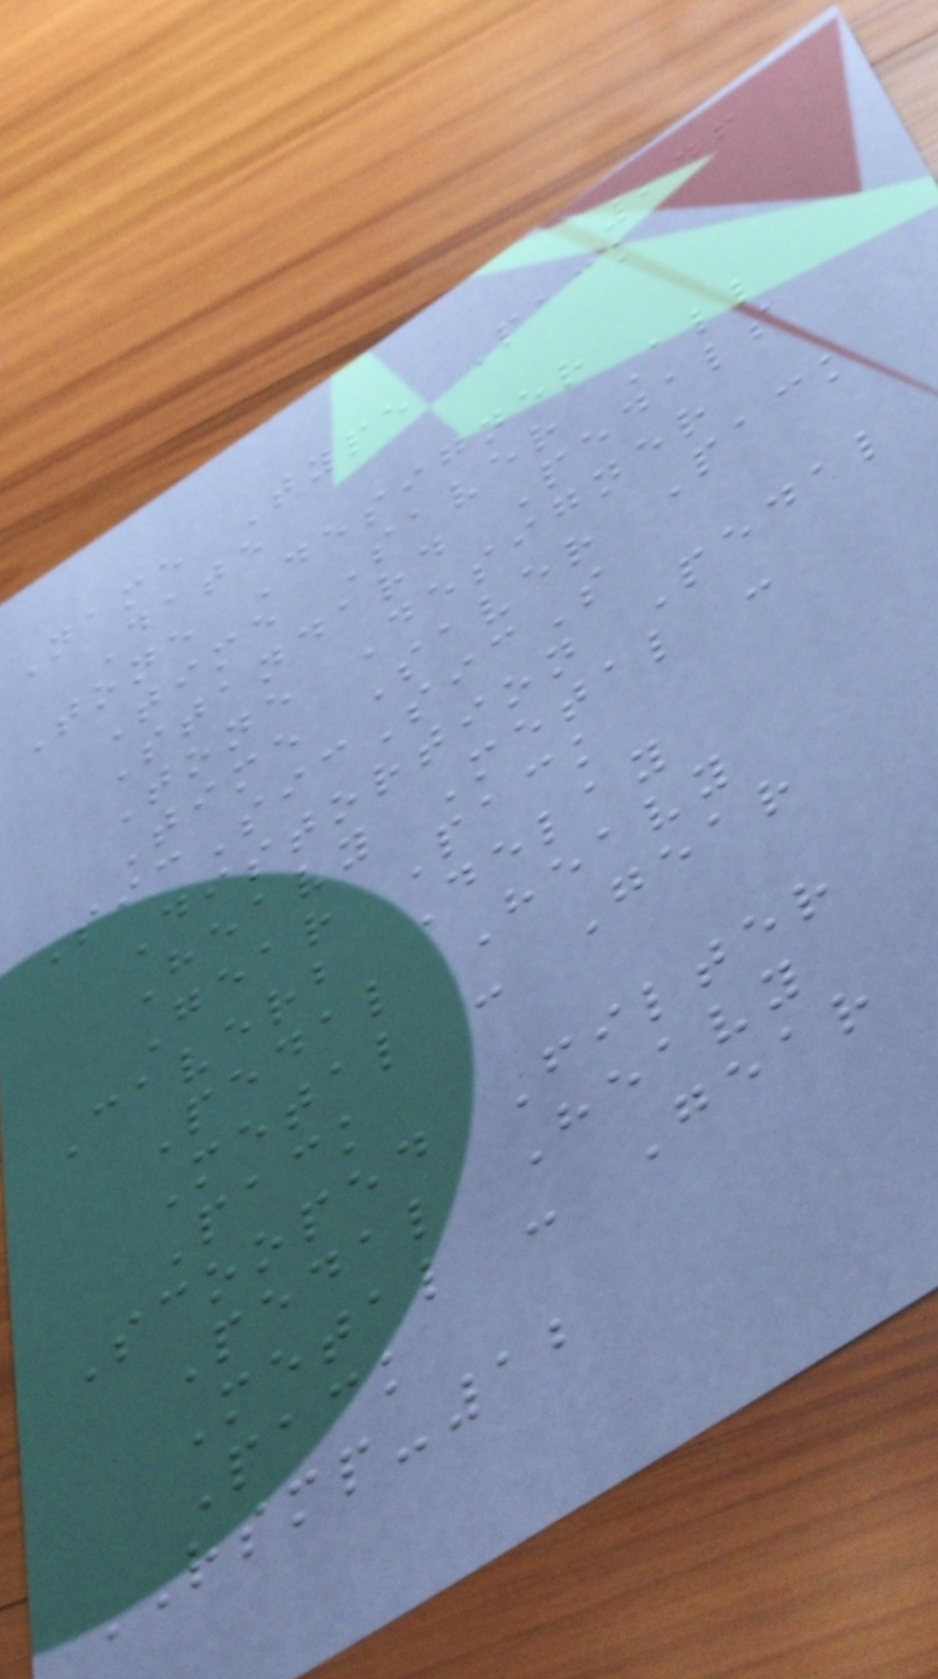246
Name Type Pack
Date
Tone Designer
Time Saver All
Standard Pedals
Tone Designer
Time Saver Pack
SicSicSicS
Distortion Pedal
Heavy Metal -
Gear Pack
Caverb Delay
Pedal Heavy
Metal - Gear
Pack
Scooped Filter
Pedal Heavy
Metal - Gear
Pack
RSMP-12
